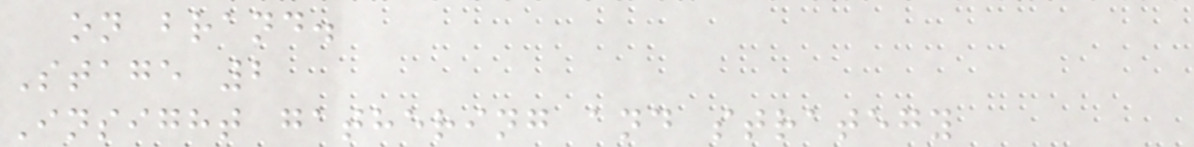on brand.
Stage 2
Insight gathering and strategy
